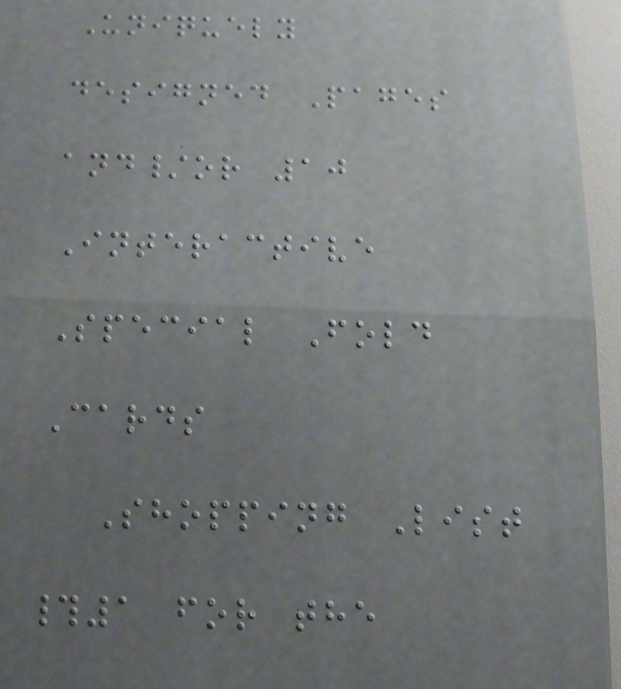Uniquely
designed Pages
and/or 10
Interactive
Special Fold
Cards
Shopping List
#1 for the
